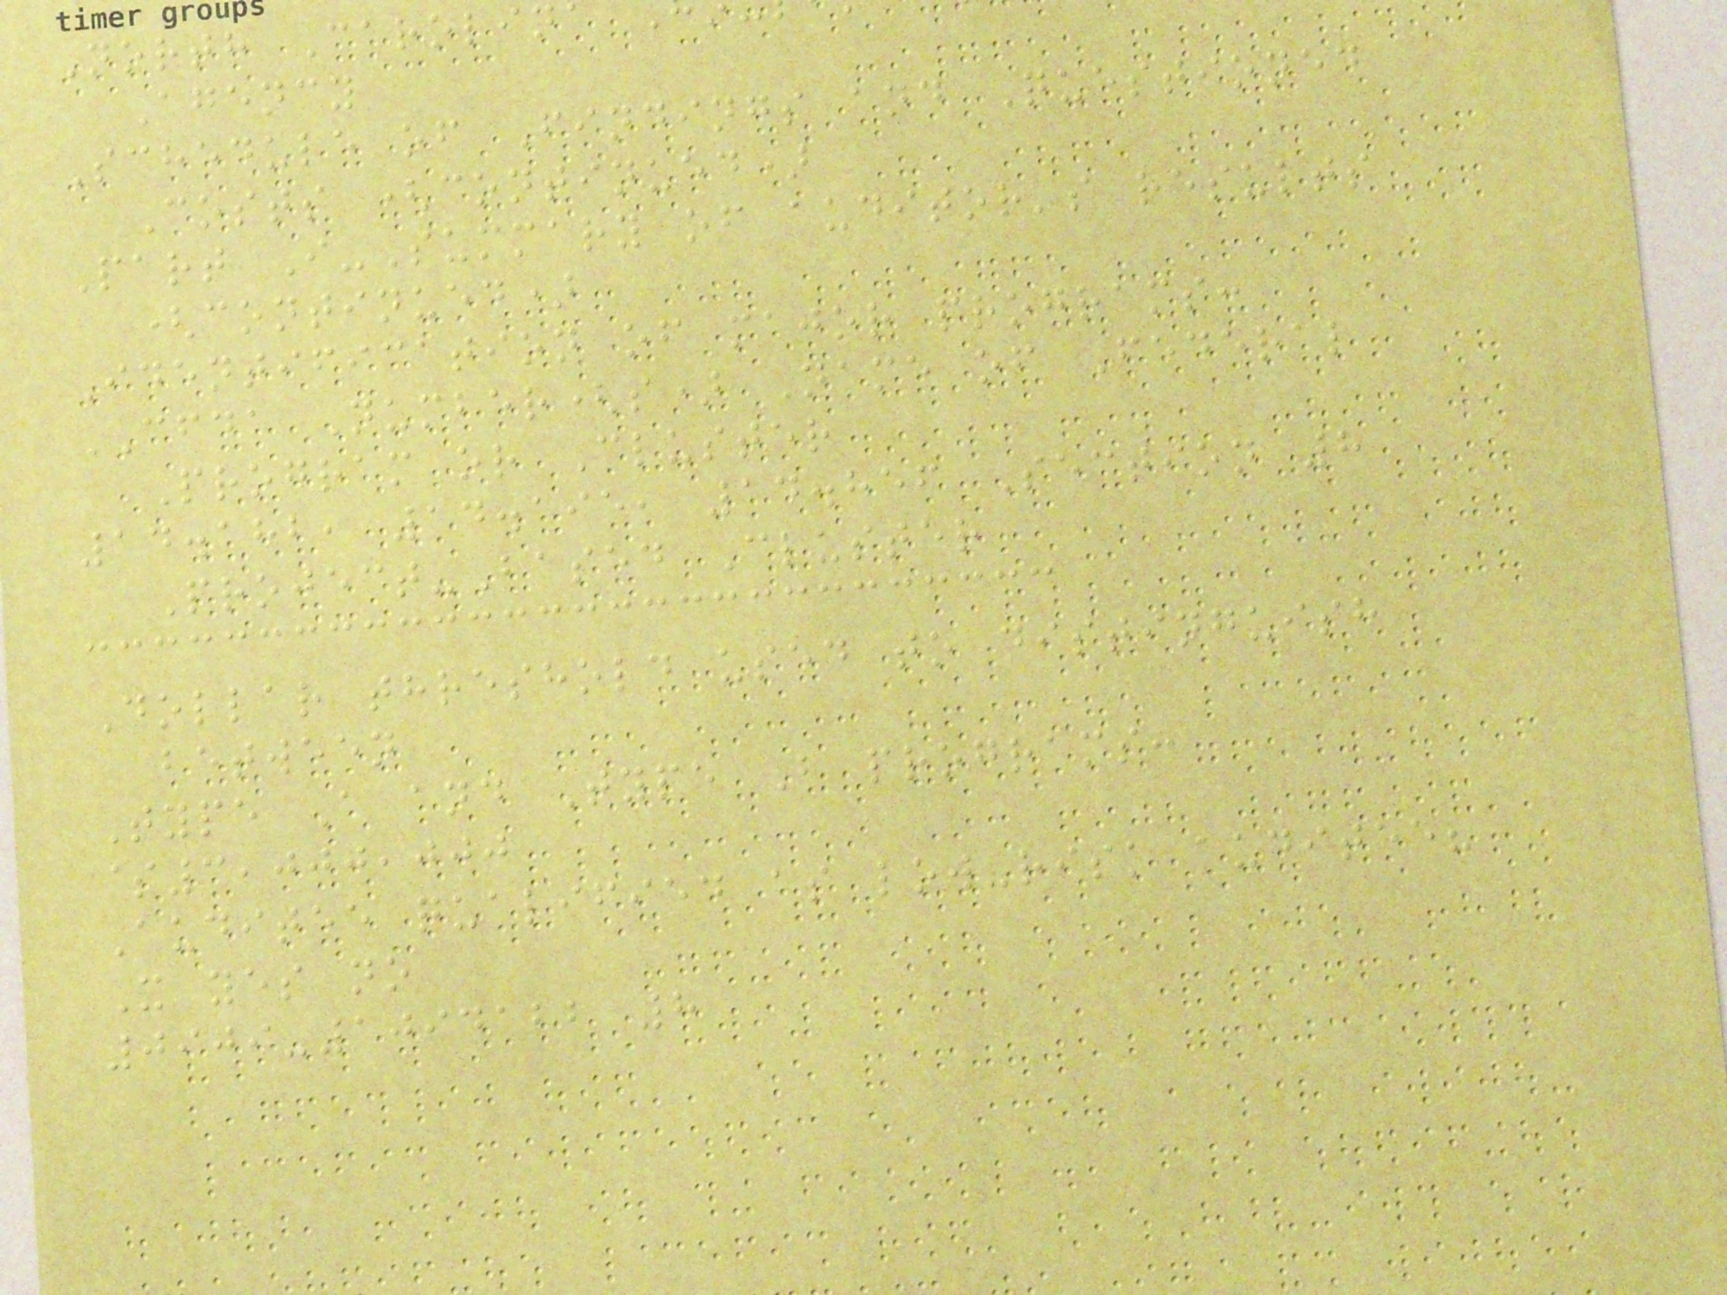North Carolin
Agency
Schedule of Findings and Questioned
Costs (continued)
Part I-Summary of auditor's results
(continued)
Identification of major programs:
CFDA Number(s) Name of Federal
Program or Cluster
14.182, 14.195, 14.856 Section 8
Project-Based Cluster
Dollar threshold used to distinguish
between
Type A and Type B programs:
$3,000,000
Auditee qualified as low-risk auditee?
X yes no
0909-1094122 8
